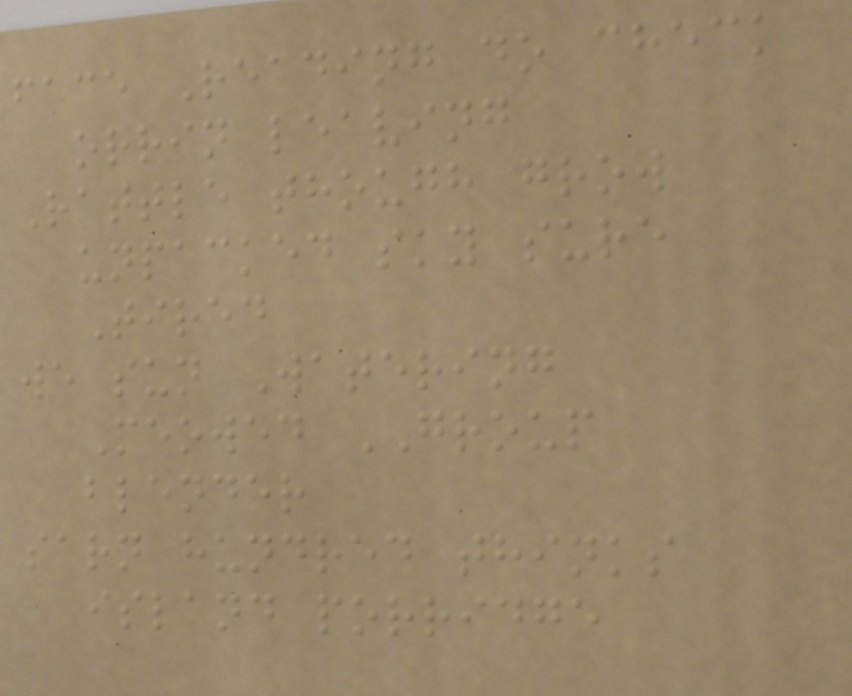face Reading do check
orrin leaving
Rattle though grow
unpacked sky sure
Tired
we sun Watering
Meowed GROUP
blender
sarn hundred thinks
island porridge
